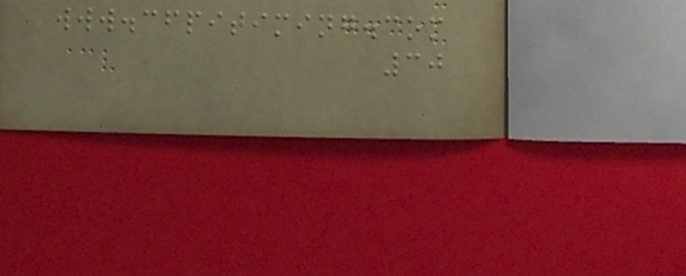www.cfpitiming.com
30
